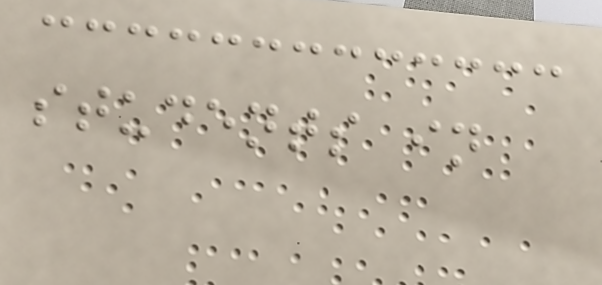students in
